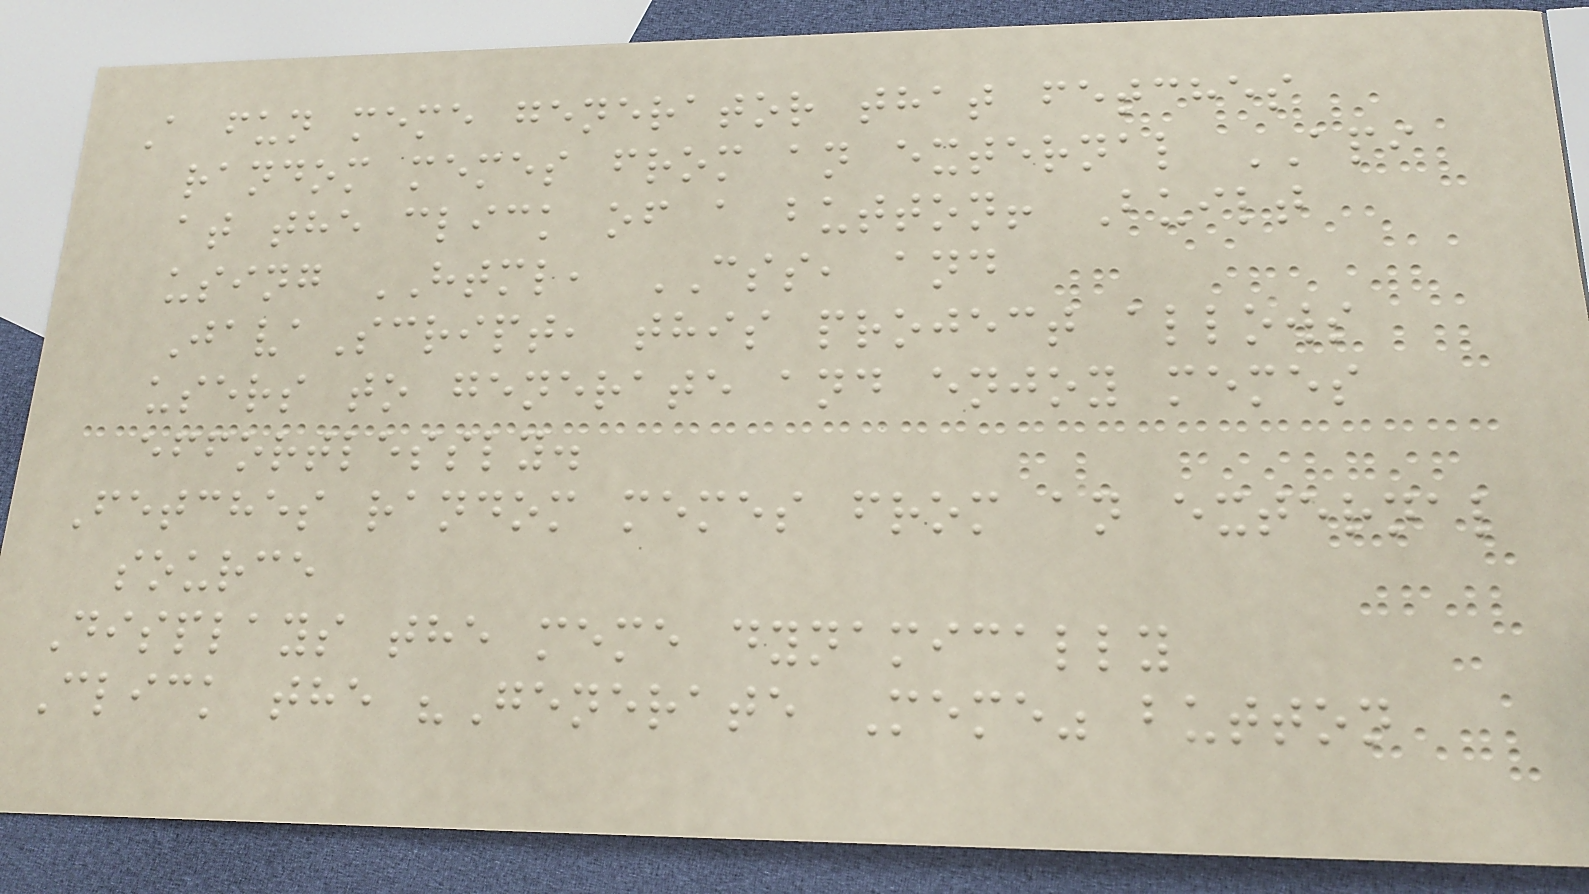A fun meme generator that fetches
random memes from an external API
at the click of a button! Built
using HTML, CSS, and
JavaScript, this project allows
users to generate and enjoy memes
effortlessly.
Fetches random memes from an external
source
Displays the meme dynamically
Click the "Generate Meme" button
